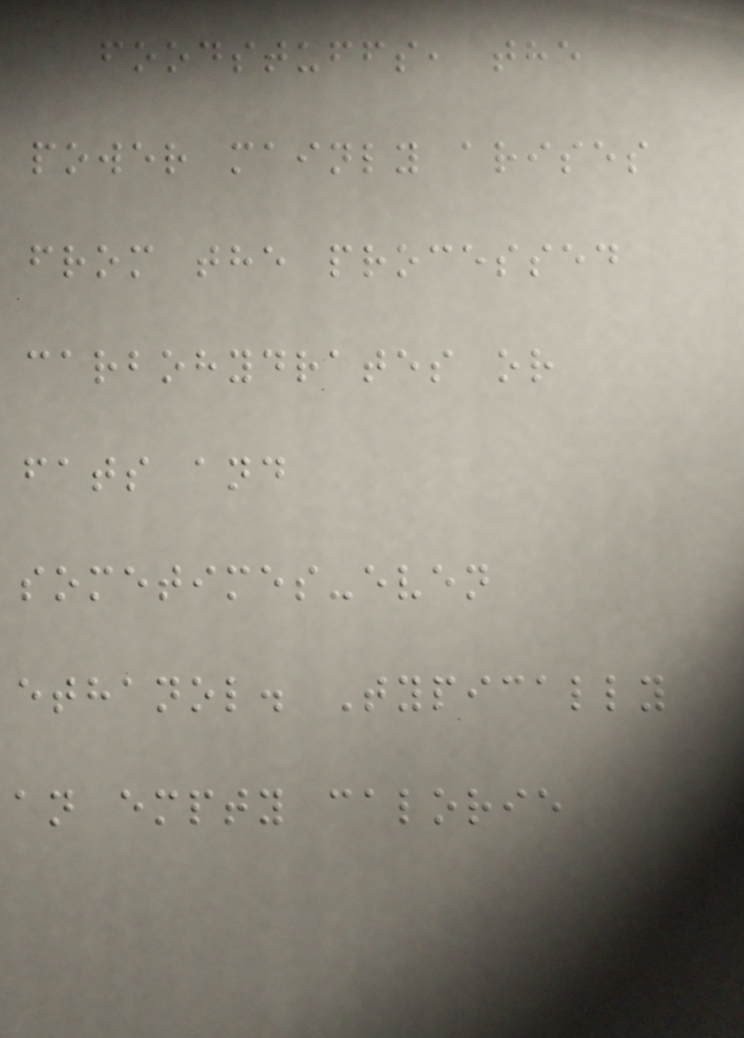foodstuffs, the
power mainly arises
from the processed
carbohydrates or
fats and
sometimes-even
ethanol. Typically
an empty calorie
